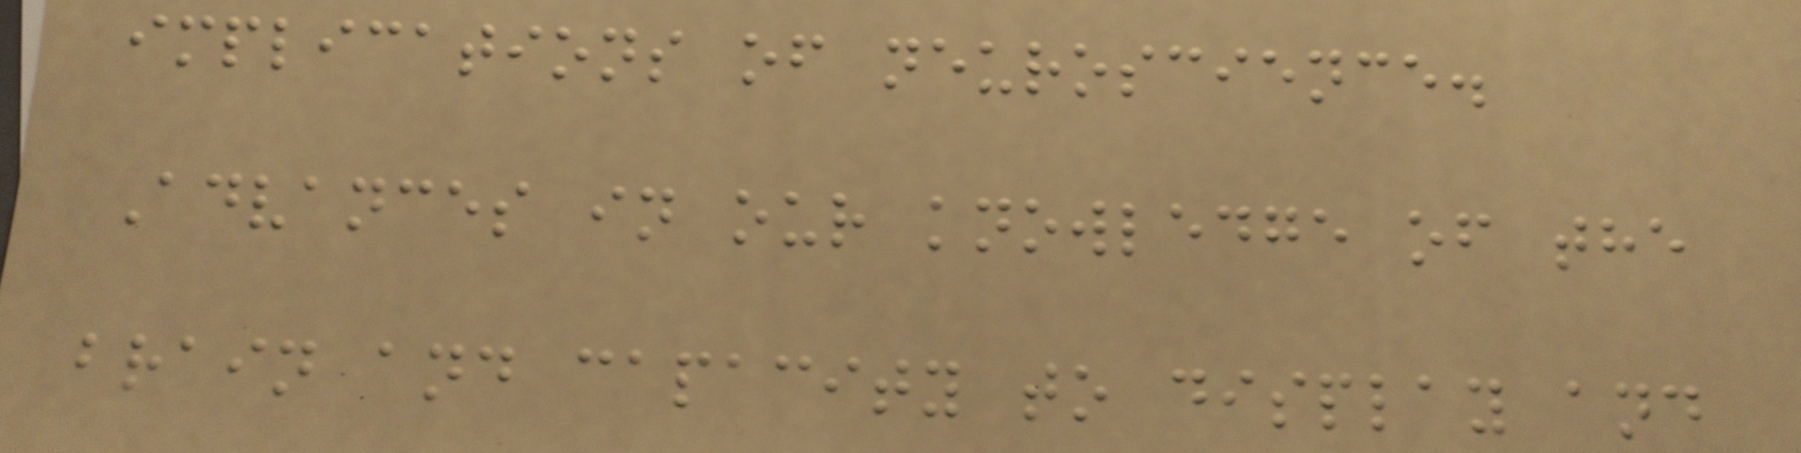implications of neuroscience.
Advances in our knowledge of the
brain and capacity to display and
